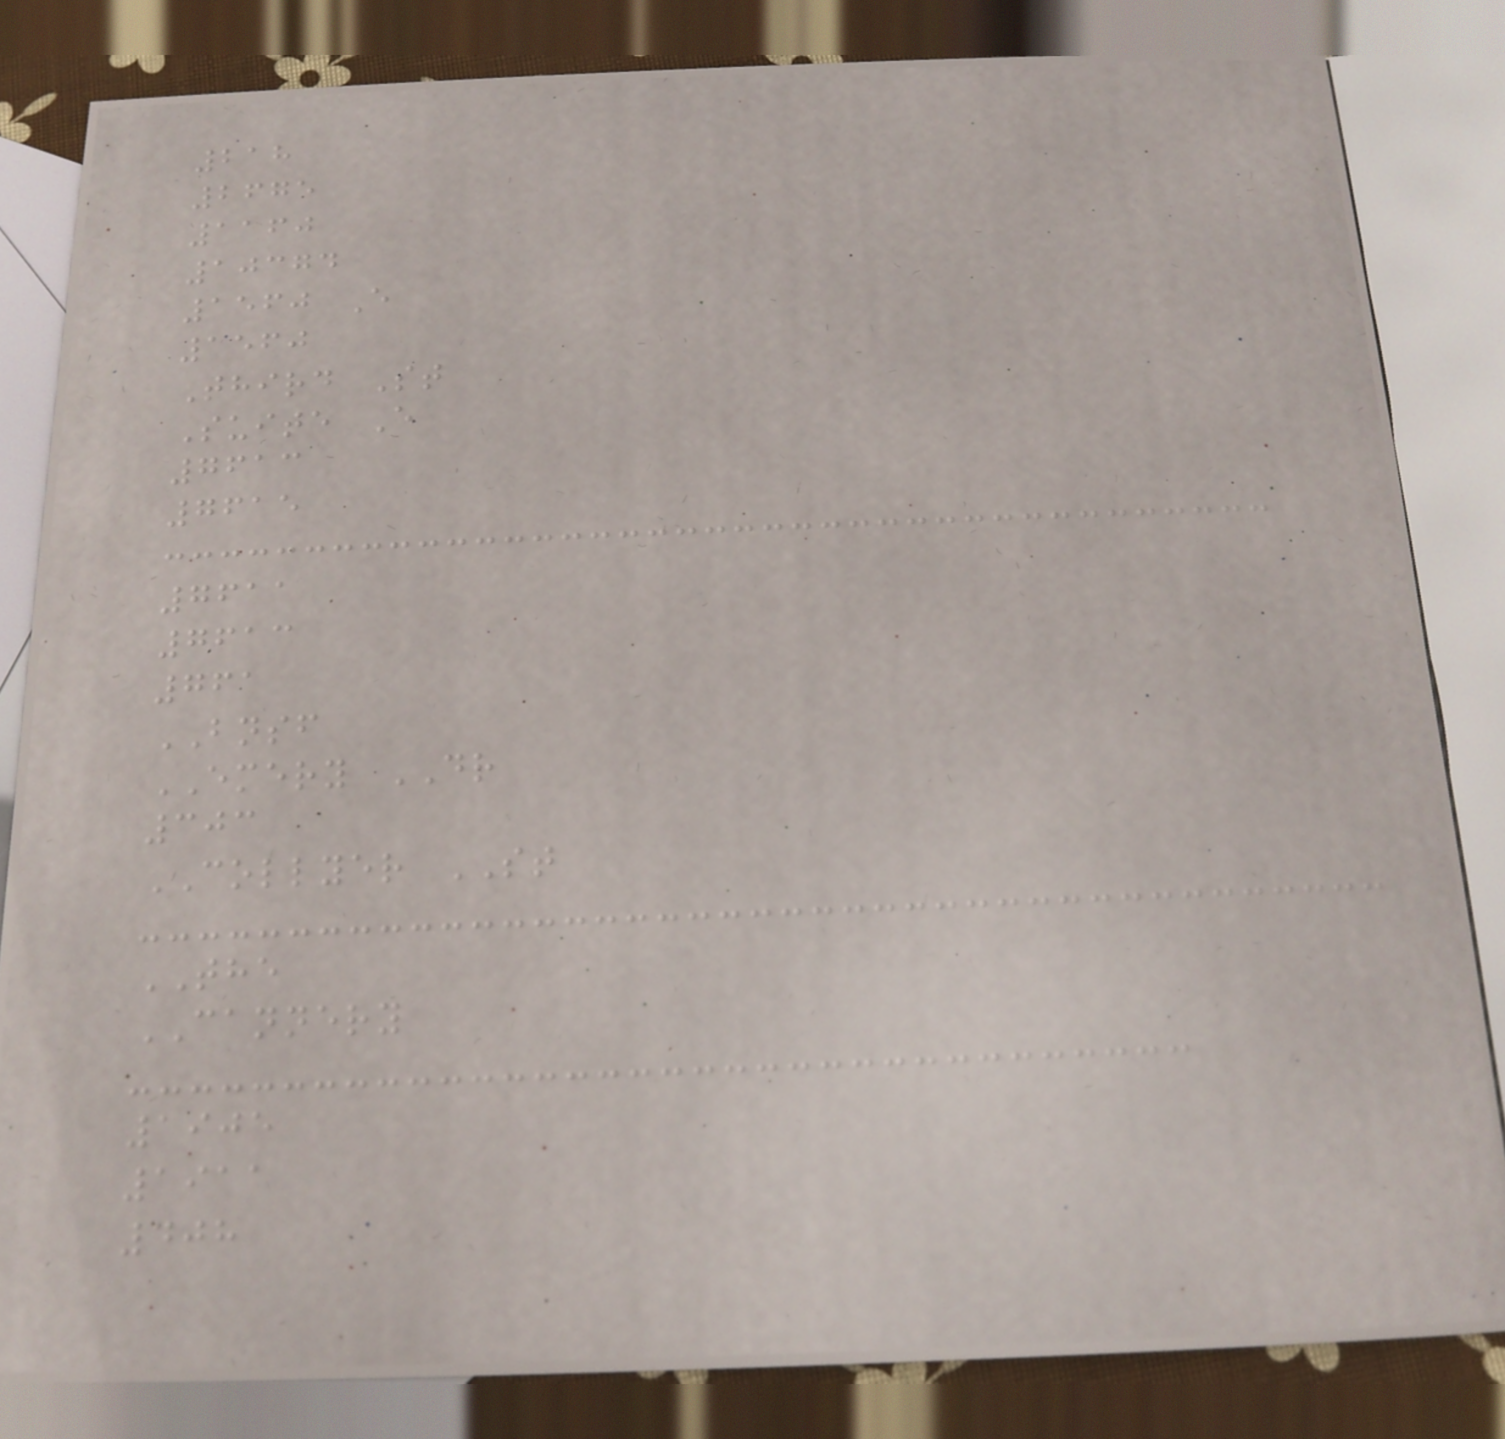218
2675
1160
10374
1560 E
1560
Third St
Suite E
7613
7615
7611
7613
761
BNSF
EMERY DR
303
COLLYER ST
THE
CANNERY
1905
1911
408
